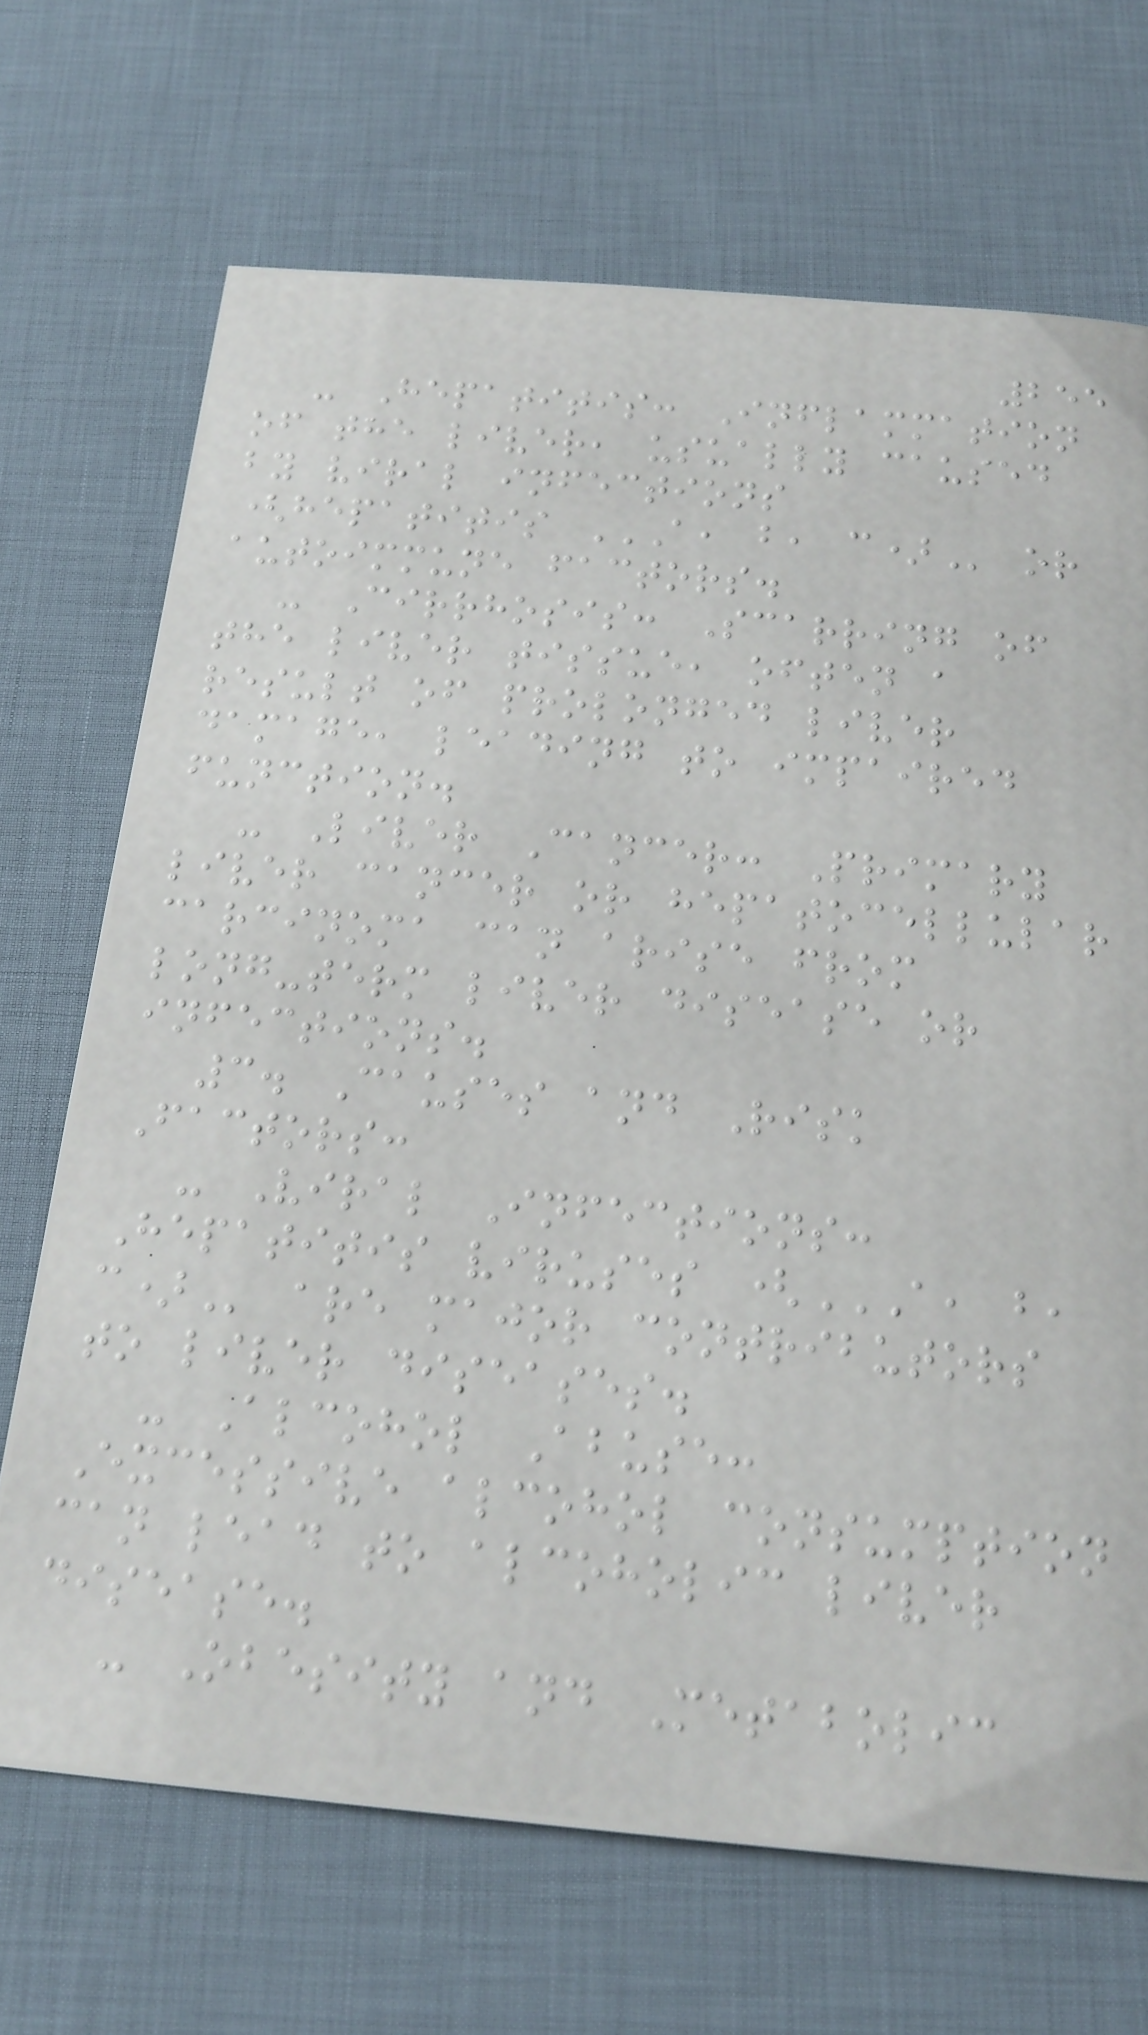255
- Hepatitis: Inflammation
of the liver, usually caused
by viral infections
(hepatitis A, B, C) or
autoimmune factors.
- Cirrhosis: Scarring of
the liver tissue, often a
result of prolonged liver
damage, leading to impaired
function.
- Liver Cancer: Primary
liver cancer or hepatocellular
carcinoma can arise from
long-term liver disease or
infections.
3. Causes and Risk
Factors:
- Viral Infections:
Hepatitis viruses (A, B,
C) are major contributors
to liver diseases.
- Alcohol Abuse:
Excessive alcohol consumption
can lead to alcoholic liver
disease.
- Obesity and Metabolic
